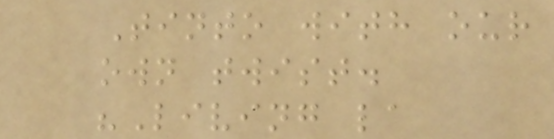Tinto with our
own twist.
"Living la
